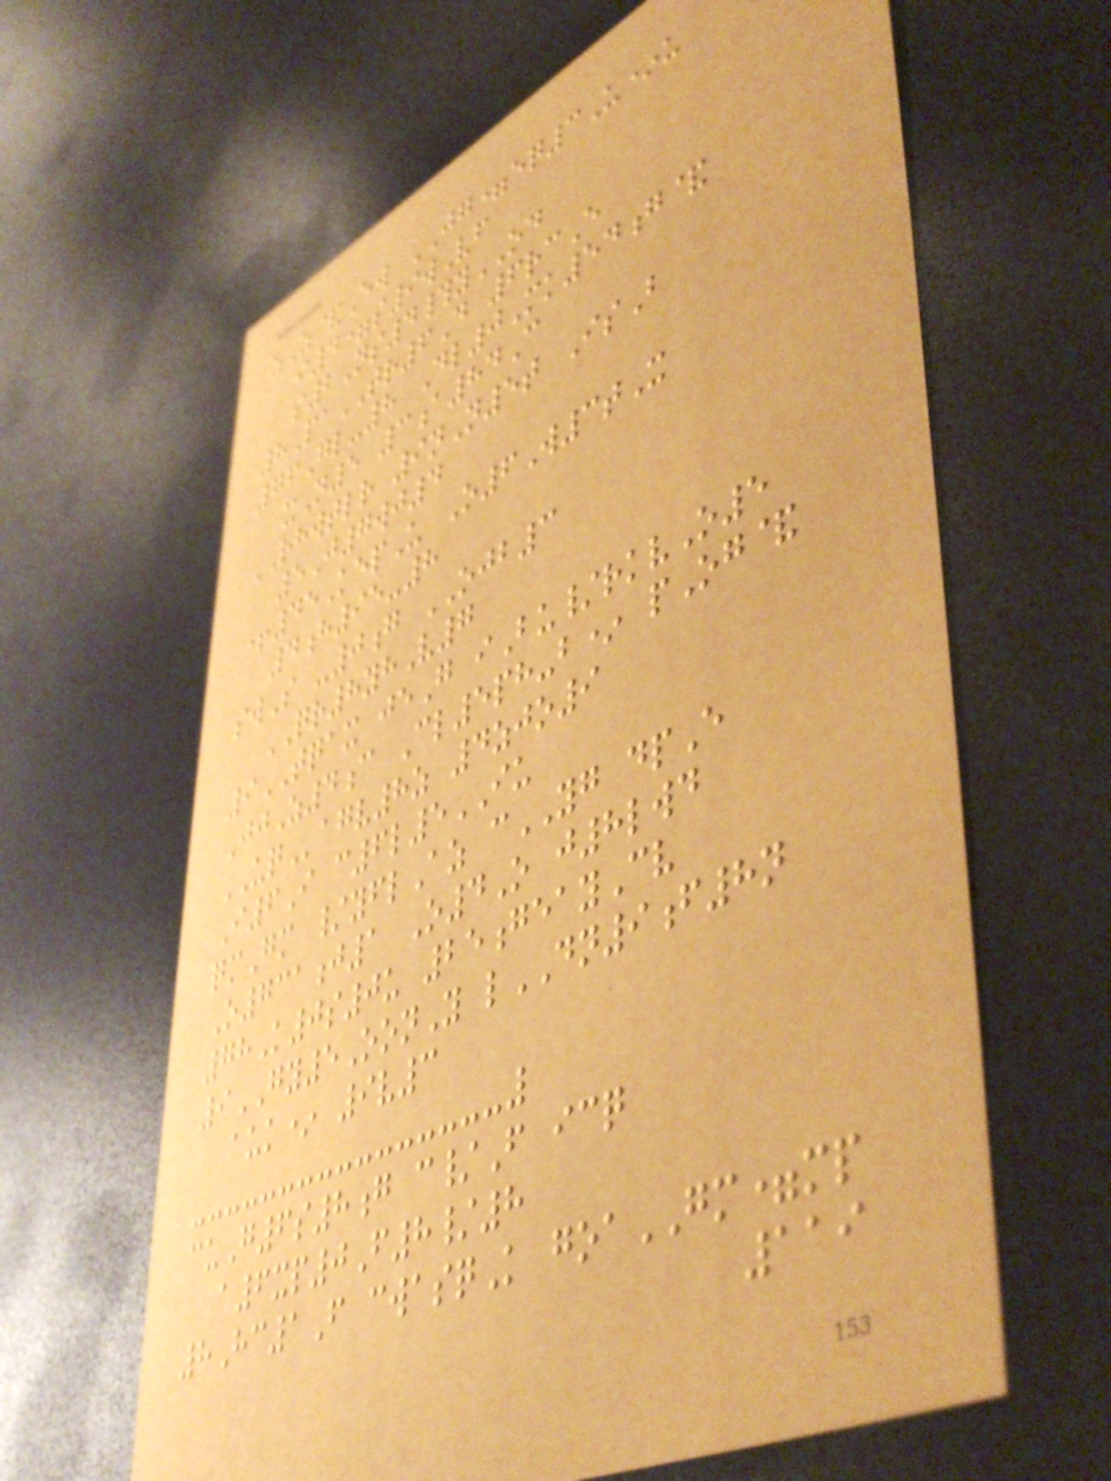zZ&Ew JG=eq3U*u
i4=s9wVf
s2Ns4#yOD
8PaTR6D 6rcE
76Gl-8 Dl0Mk54g&
xN5 3a84C
RHWTLR 9nN5t IsB
5J7wj4
+45KepU O6W3tX
4h95-8
swS -0g OJB3
QR8yhV7
9TQAX jeG iBu/rkvO5
JjZ4c Cl5ph-b* pOg&
UQagv8z 4zjo9
I6I c6l5IU
qmGm /yflAz cYG dpE
O731j1 O4O j8lwd
78K0s0u 25geayCv
9GY5OonY lDN9f8n
auk* 9v3
cuG6s8g c/F icq
a6xp0F8/8
8Hc1F cwasqK goaGM=mp
119
